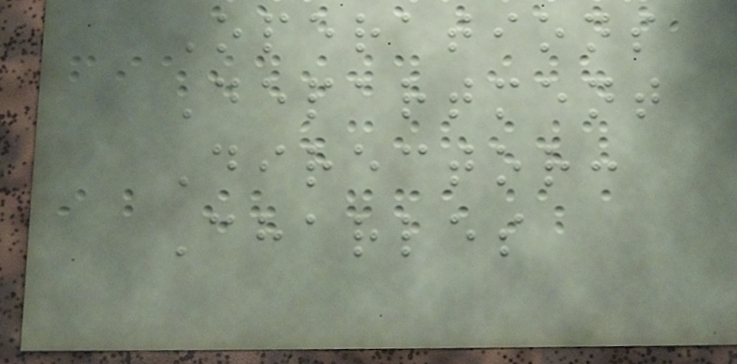Operations
Department
Director:
Charles
